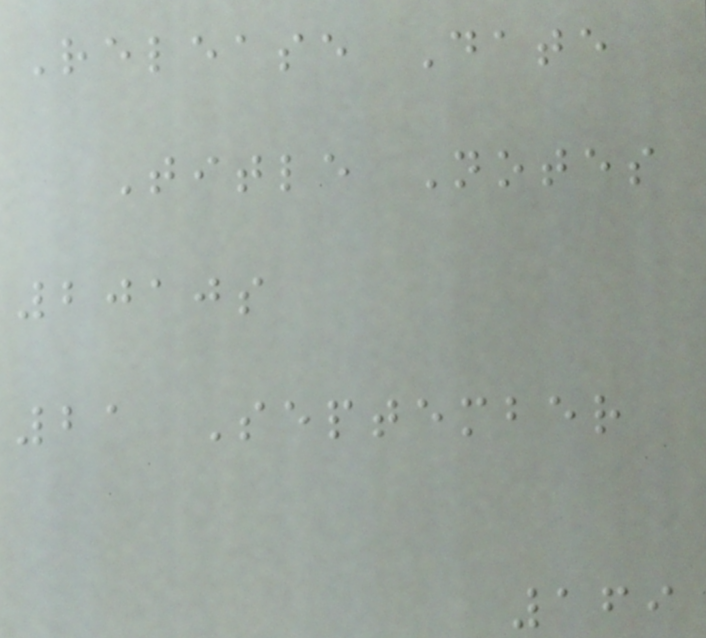Release Date
Title Notes
2010s
21 September
169
